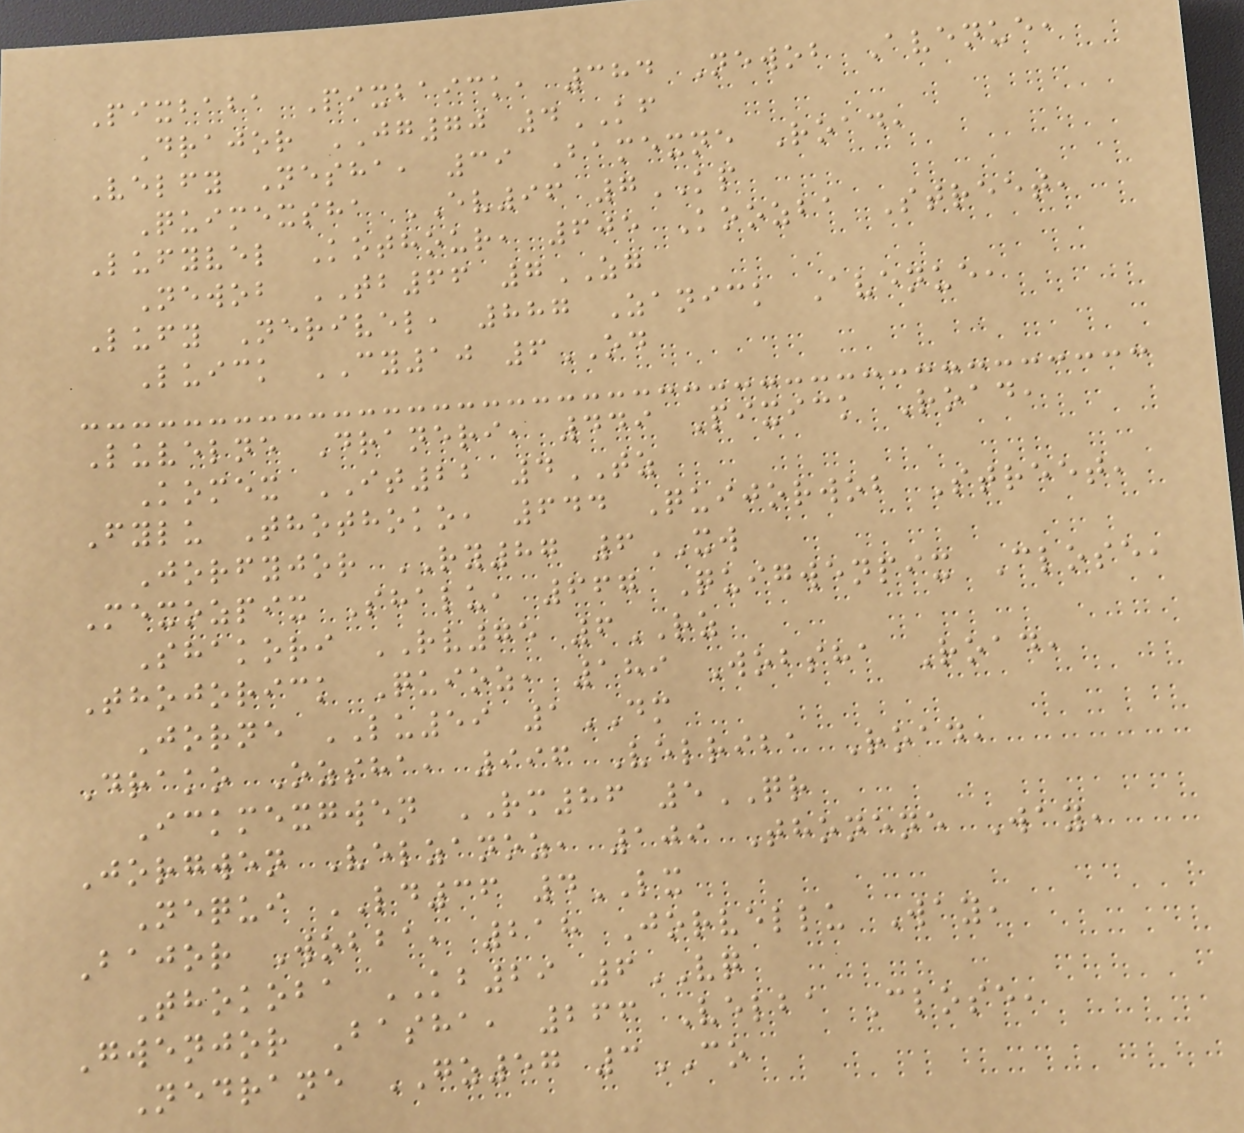Pixbaba Pixbaick, 384 Newob Avenue,
Drajor JG70 4KF
Velfy Nesha, 39 Bamexne Road,
Quimexsha EV96 7KP
Lufyvel Kothour, 605 Koozba Street,
Newob TB66 7ZG
Lufy Nerivel, 887 Zanick Avenue,
Luick CY10 6OD
Luvelne Draneri, 449 Pixick Road,
Komex IT22 4TZ
Fylu Thothoko, 644 Quijorwob Street,
Jorfyjor RY87 6XW
Mexozpix Shalu, 667 Quigwenpix Close,
Shakori RV75 6RZ
Thojorick Quioz, 189 Wobsha Road,
Jorne LU59 1DM
Drako Ozsha, 996 Velriba Road,
Ickmexgwen RM86 5QR
Jorgwen Velzanoz, 109 Thonene Way,
Nequi LD36 4LX
Bajor Wobba, 218 Jorvellu Way,
Thokoba KB29 6VQ
Gwenjor Basha, 266 Velba Close,
Nedrane GZ57 3CO
